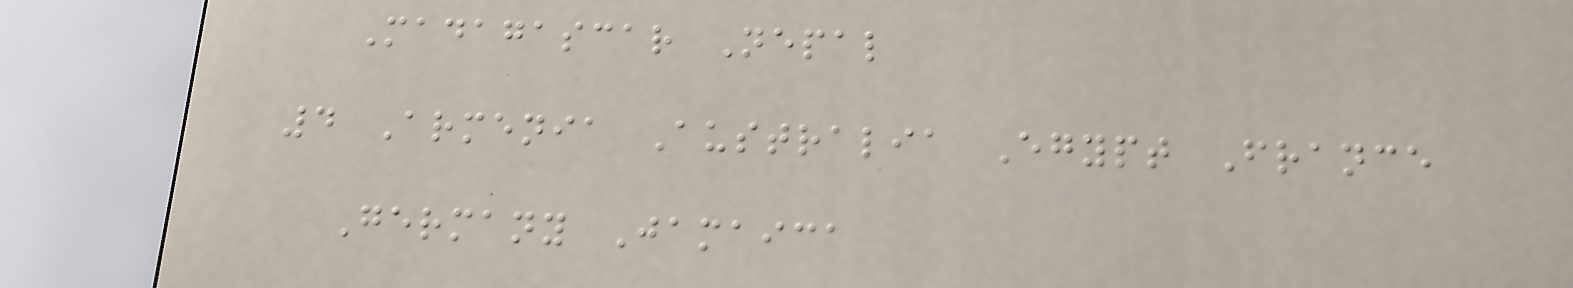Madagascar Nepal
4 Armenia Australia Egypt France
Germany Jamaica
